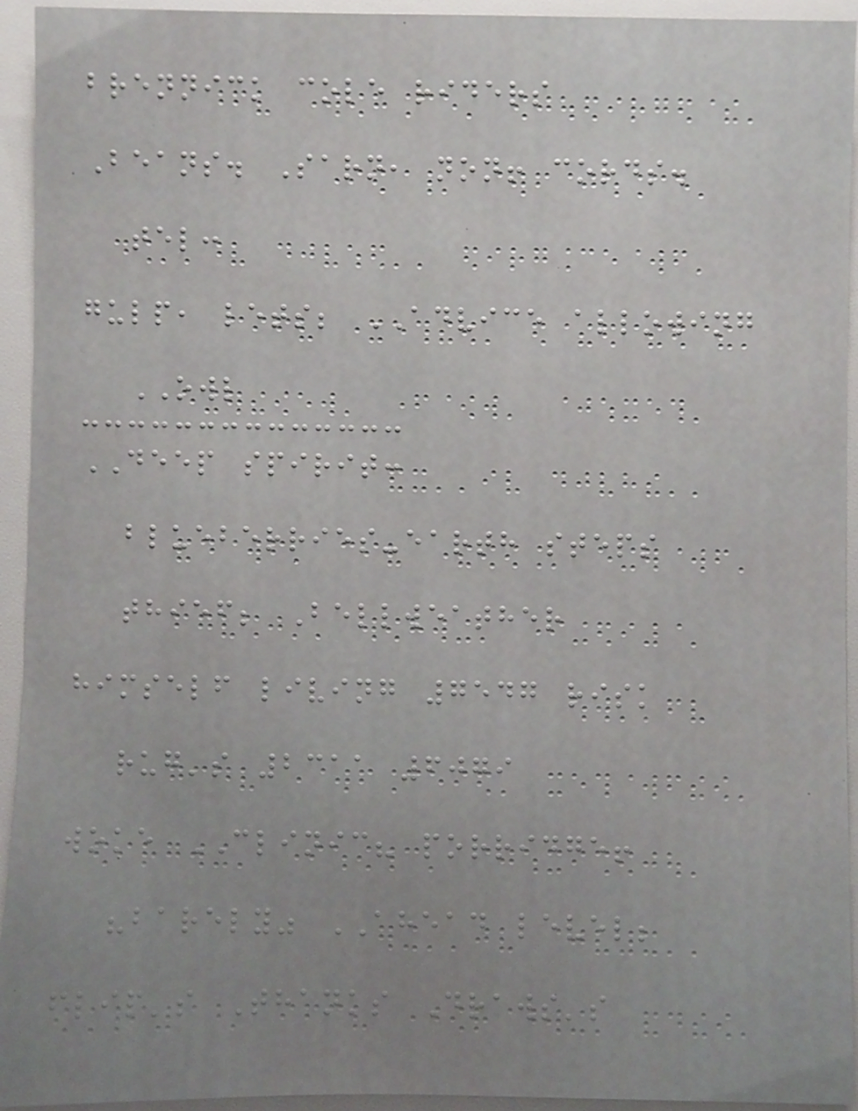brennick cole riders
Beans. Sarn, non! cords.
tel:
gulp, lets; ADVICE allowing
OWL
DEEP spirit:
blueberries-earth steps
thief; Bellweather
himself living 7547 risk
rug's 2311 6079
woke CLINIC? porridge!
"barely" AHEAD level;
flip's Thanks Draws's
